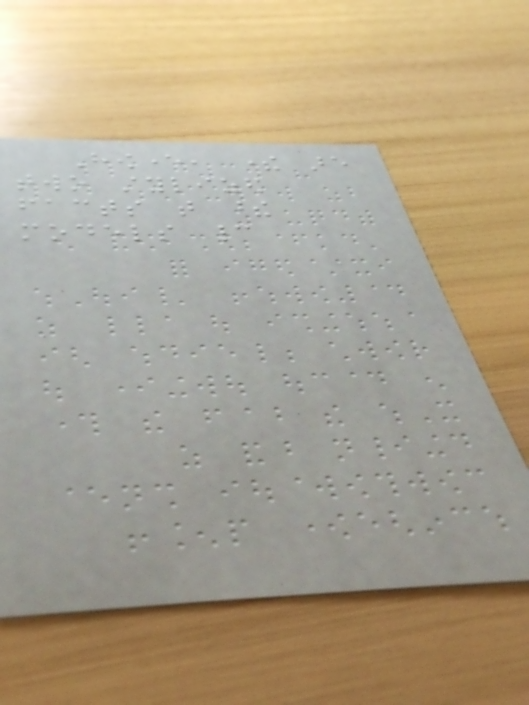However, there are
two stylized
facts that these
models cannot
